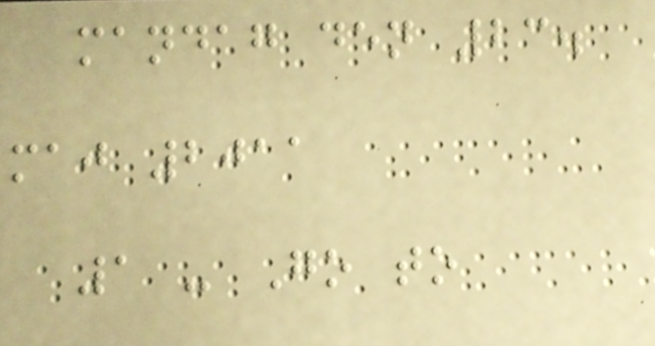mandag den 23.
maj 2011
1 - Go to
